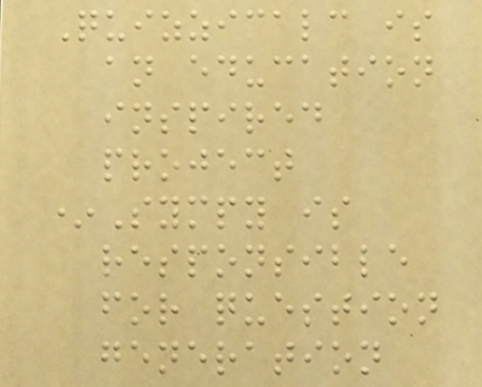Quizzicalc is
an education
inspired
project
*Sympy is
responsible
for question
generation
